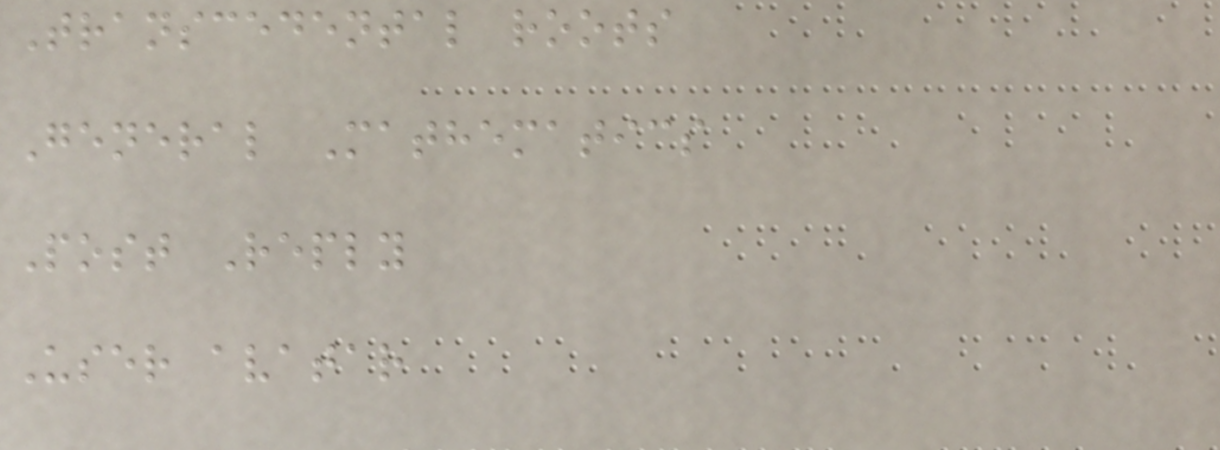Transcedental roots
General Mathematics
Post Reply
User avatar
